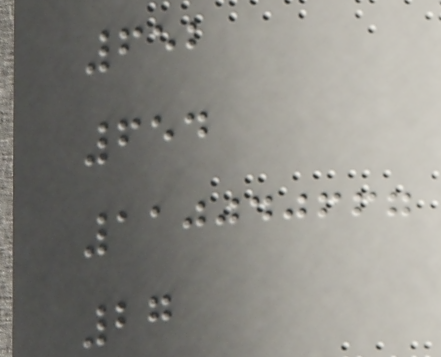652
654
110040667
27
